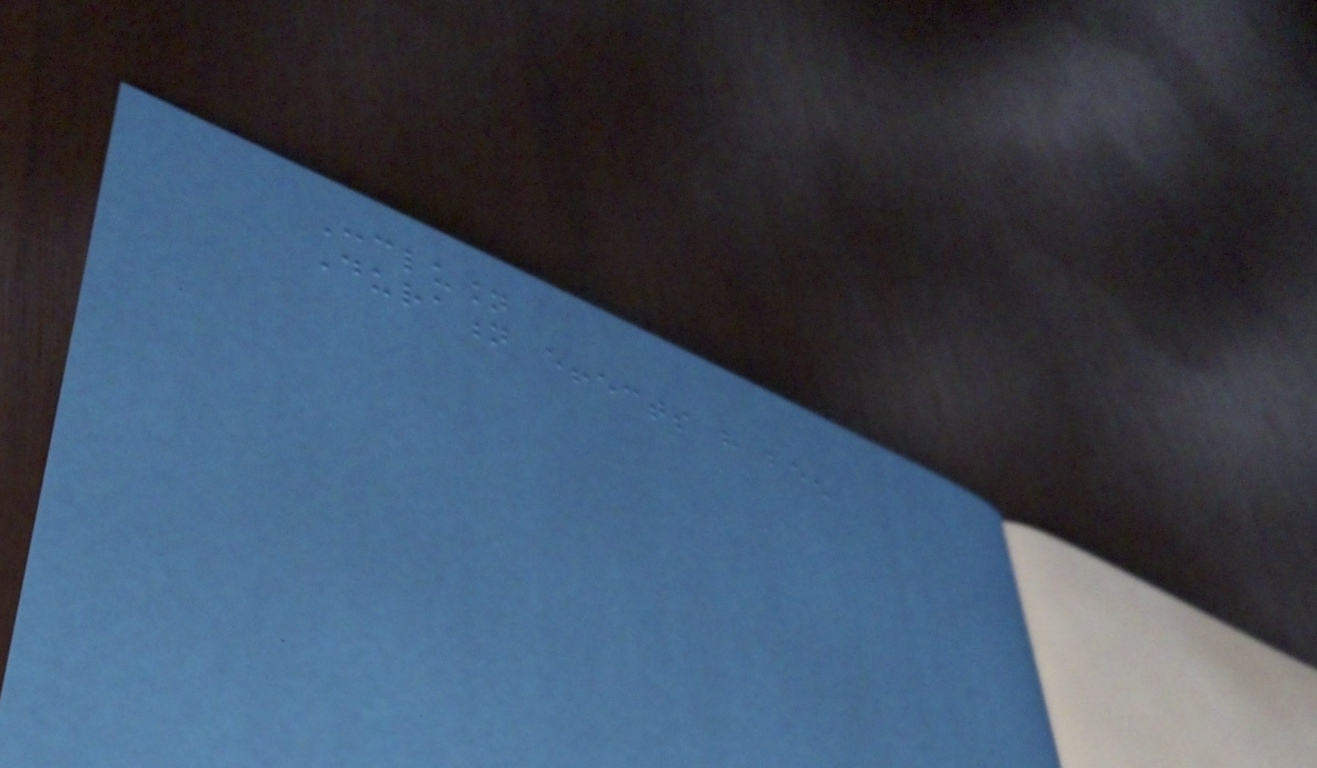Conclusion
Duration effects have been
